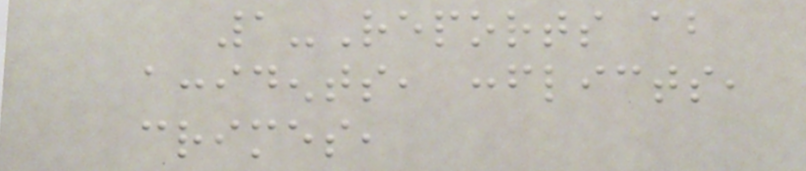1-Reports about
accidents, conflicts,
crimes,
